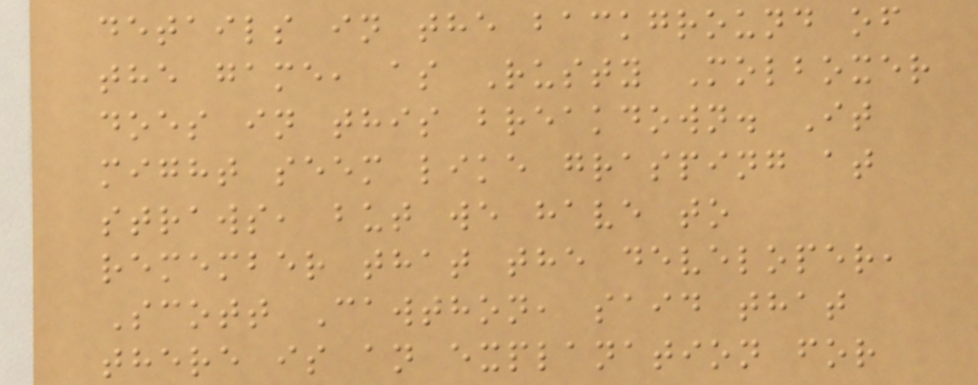details in the background of
the game, as Rusty Molboxer
does in this breakdown. It
might seem like grasping at
straws, but we have to
remember that the developer,
Scott Cawthon, said that
there is an explanation for
